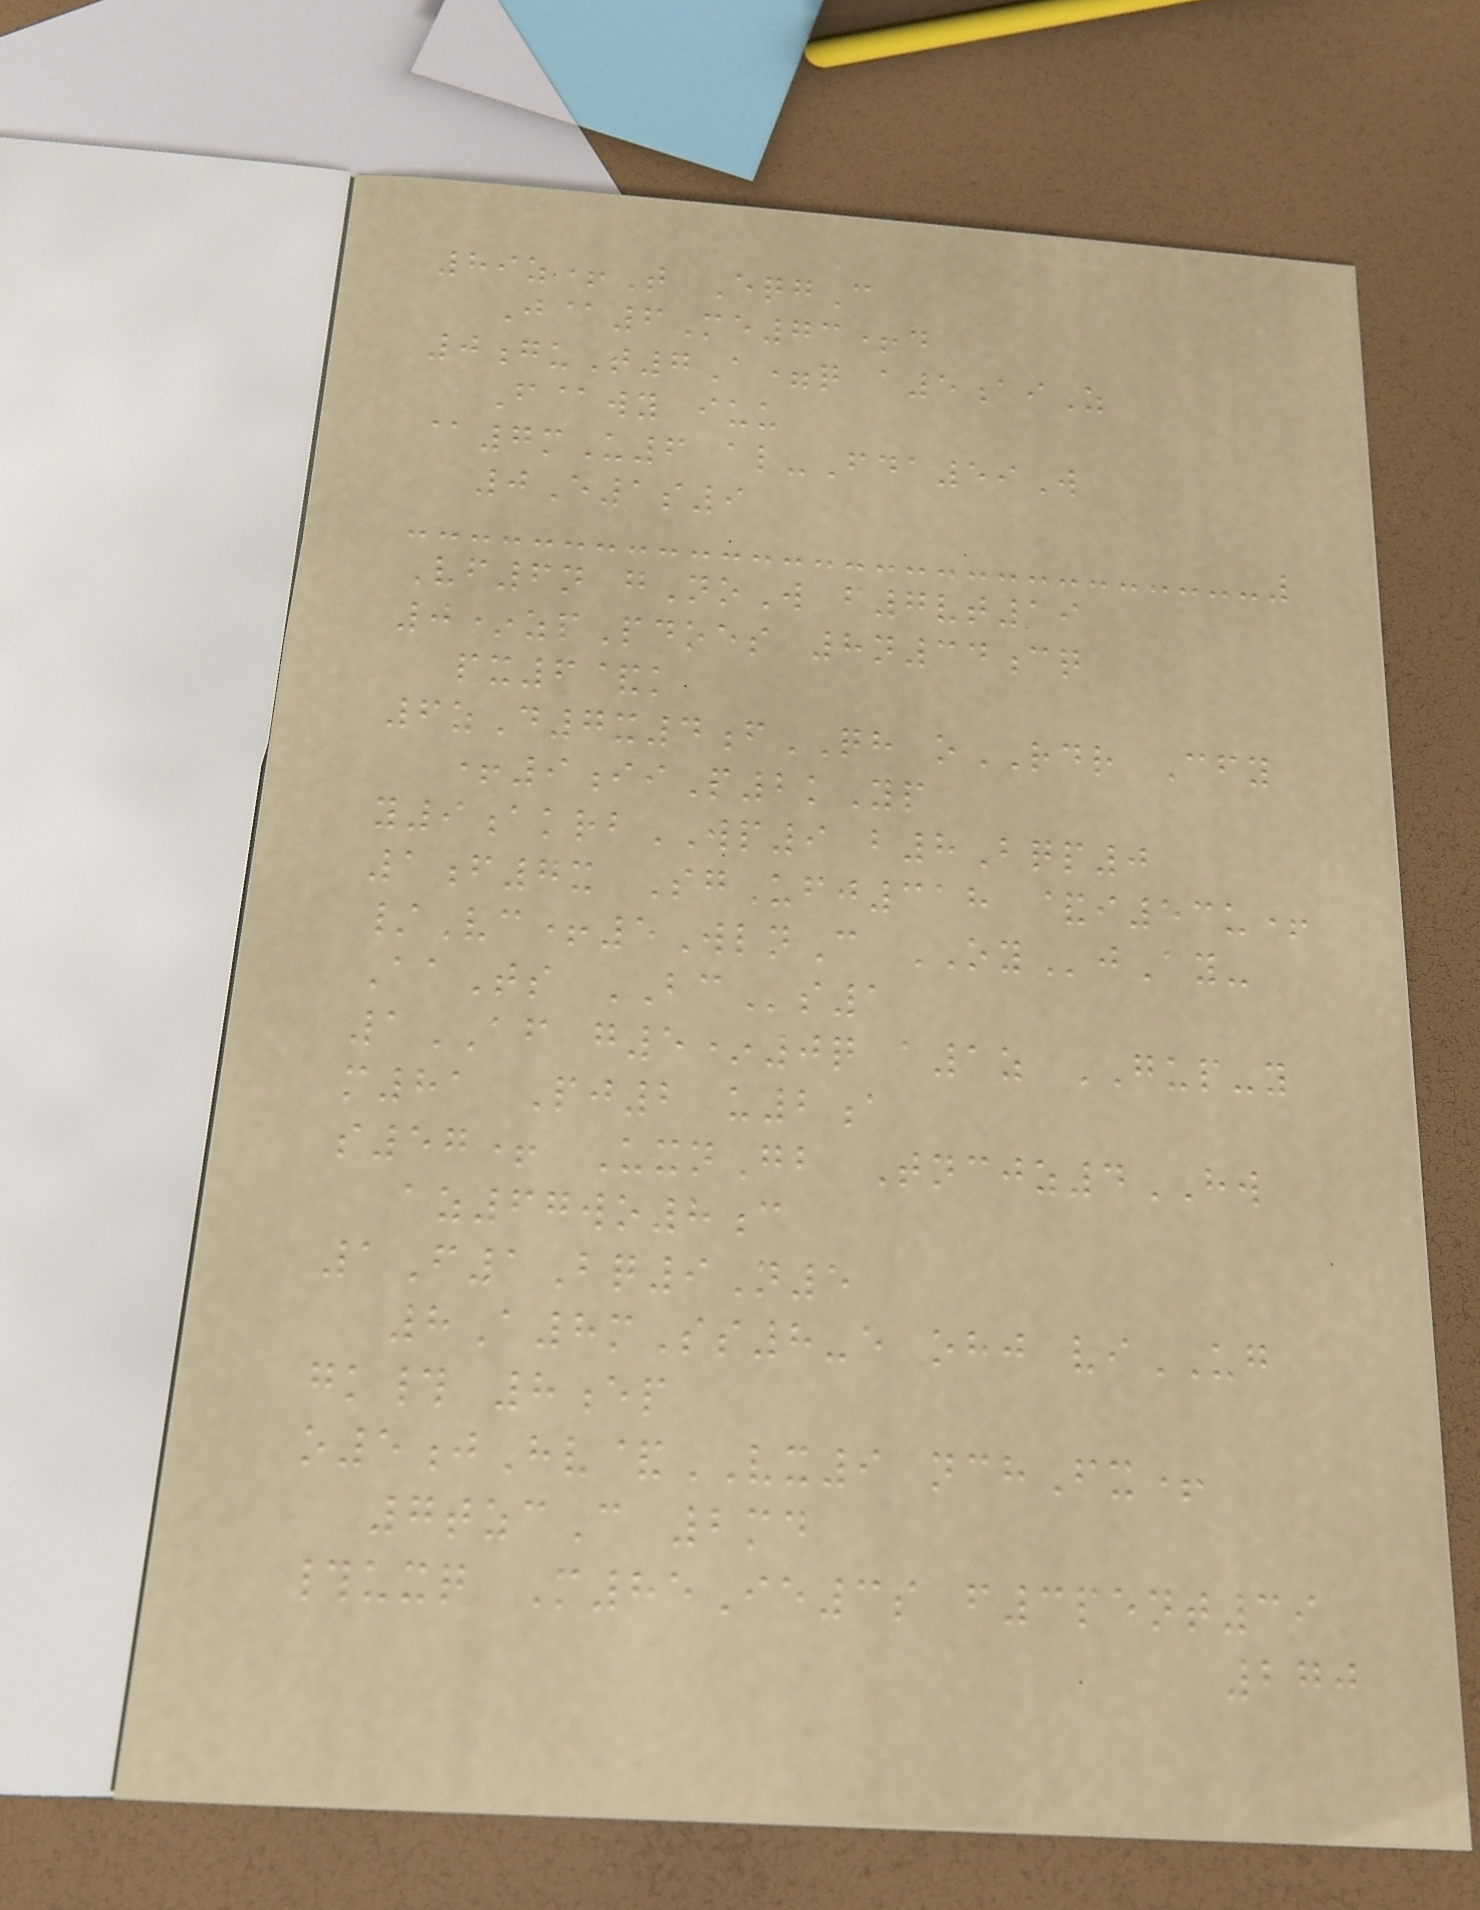89z+T EqgC
J@6Me73+d
0guT7A=q a5aiZ
F@wy iuu
@7mU6 al-Fda59W
0E1s9
Vf6n gNoW f7vt19
0*zpPdoes 8n34cq
px6&k
6zD7x4fQH oRDR Cfy
+9iiP2kYp
y9akrbWP9 b8Bqp0
1f7x SgUfj318 &i53u+
/Vc+5WlnC OYjAy-
AaTs BCs1
1AF g5*0q a1z GUP-y
m81 Pj2 u2a
s57+ UxnGb Tncjz4HW
az67wo8c
1F1Bq9N5
8A8mSs8-e ohj viUG
gk# 8ep
o5jHv&VX9 nchFx+
7tzcC 2md
#uxq M85Ie3s f3pent39
270
